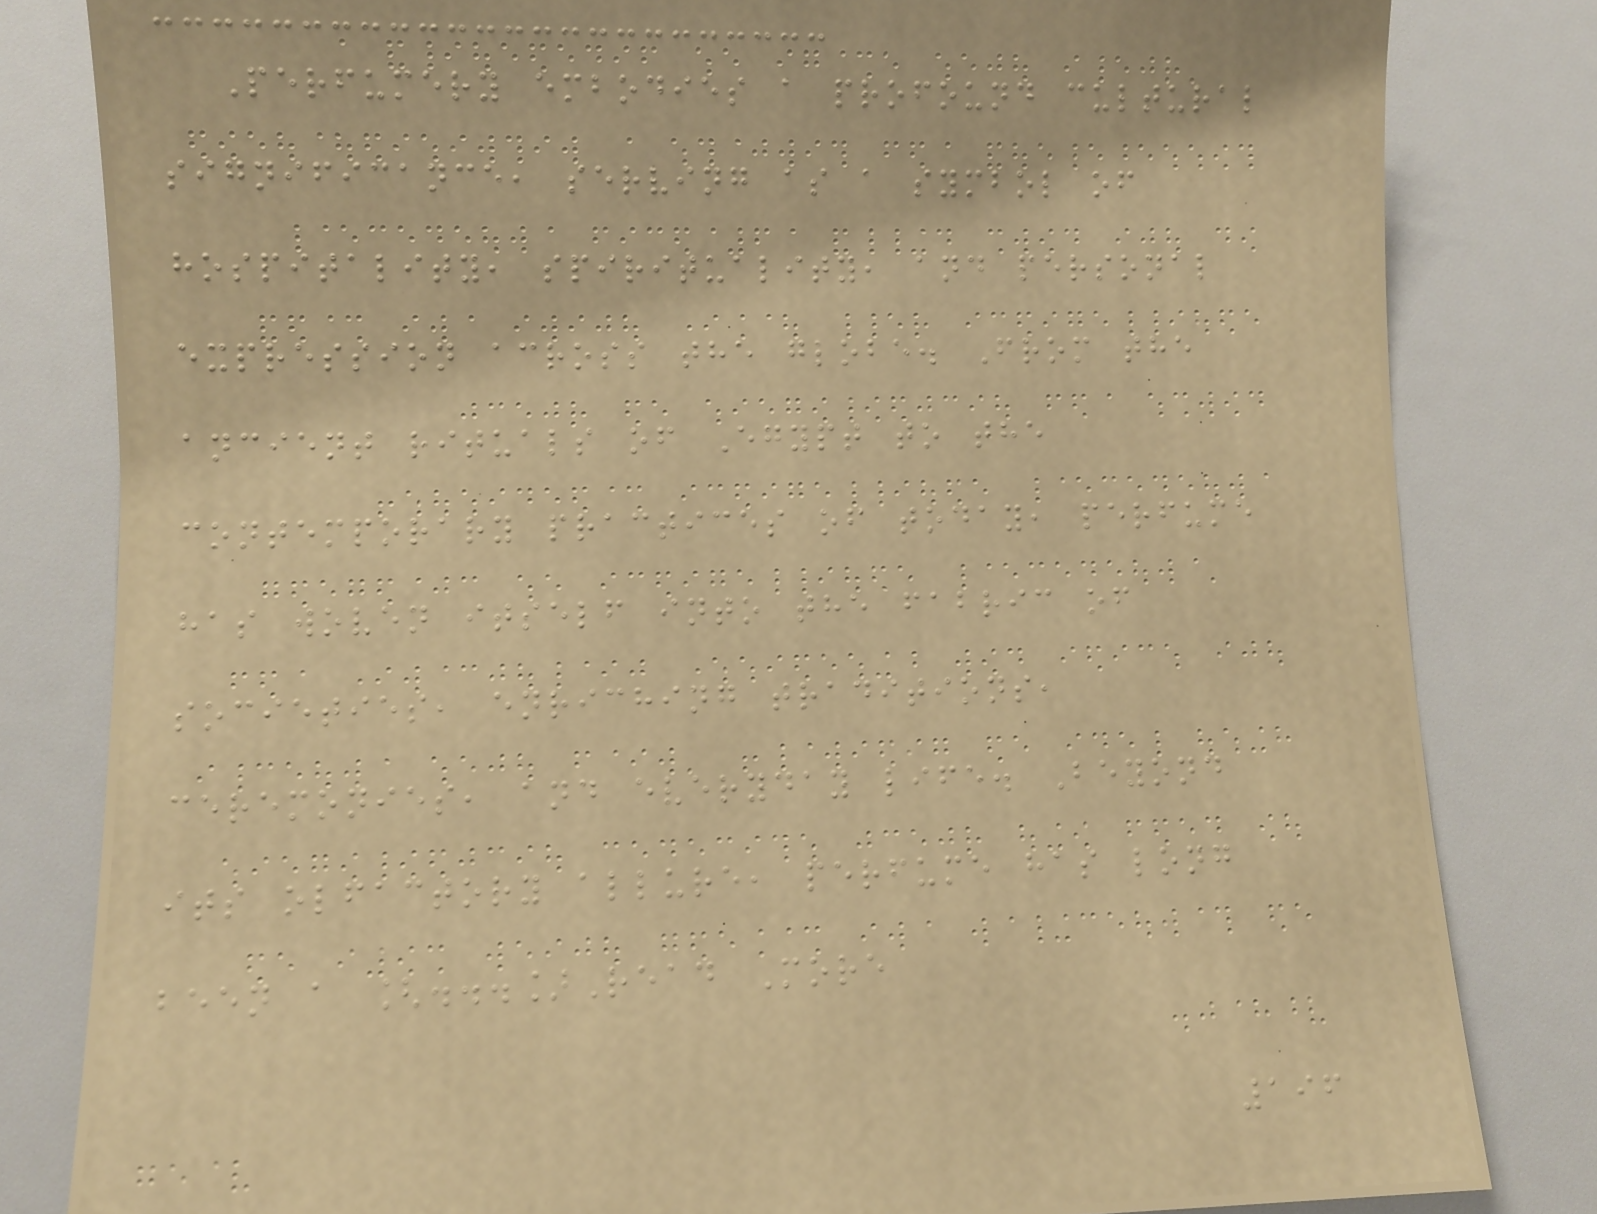Perfumery embodies a profound cultural
significance, serving as a symbol of
hospitality, spirituality, and personal
expression across the globe. From the
ancient rituals of Egypt to the
contemporary practices of today, perfume
has woven itself into the fabric of
societies, enriching traditions,
ceremonies, and everyday life. Beyond
its olfactory allure, perfume has long
been a [...]Read More
196
